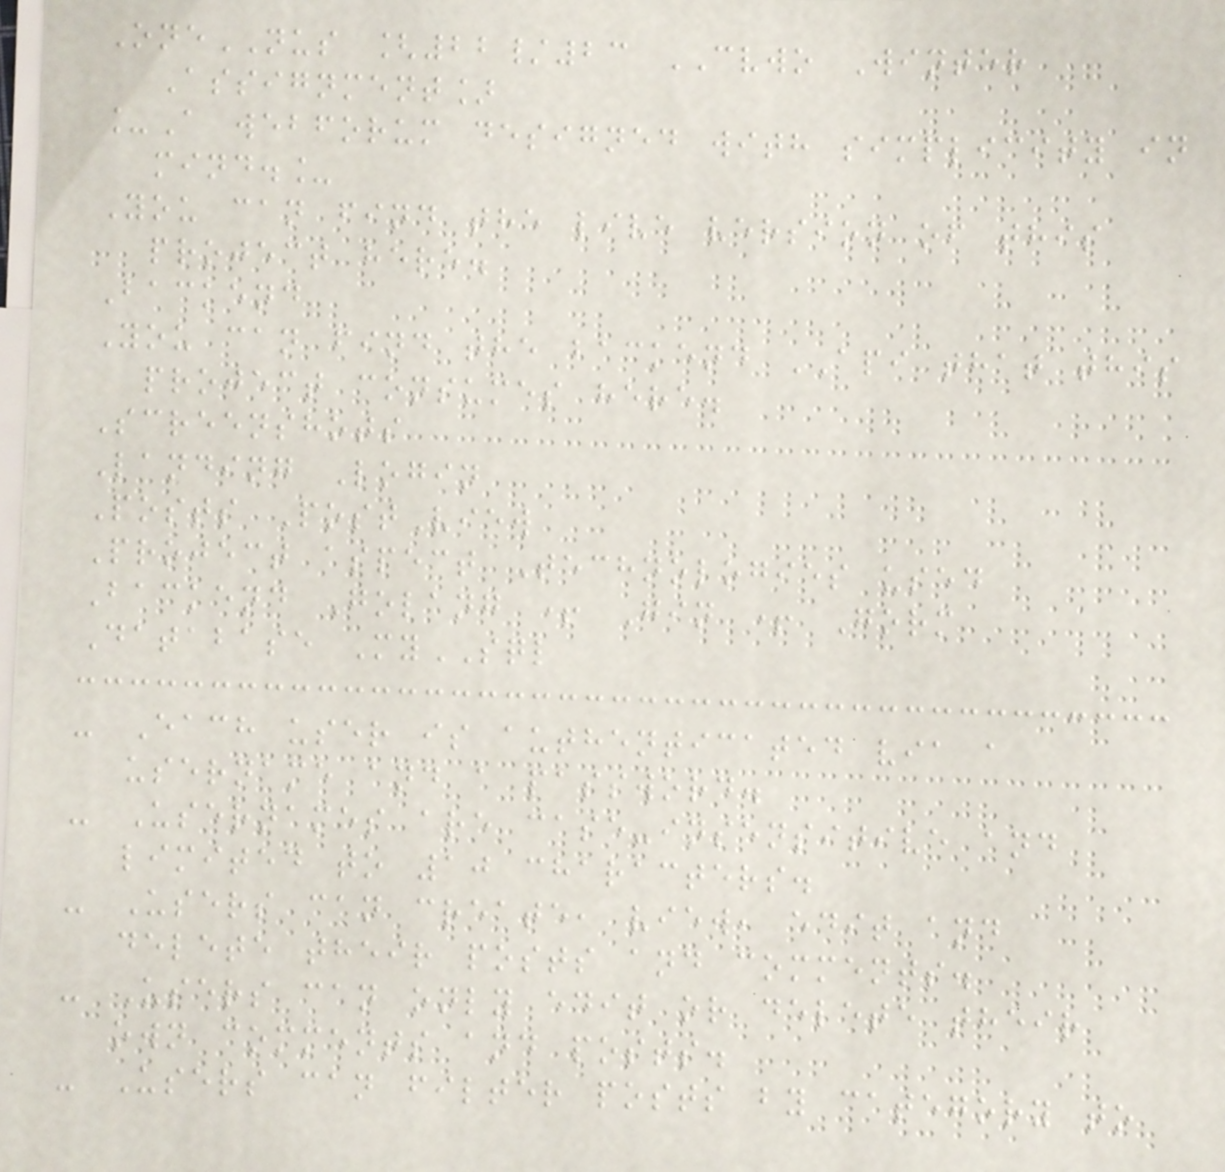OneNUS [22/23 CVWO Winter
Assignment]
_A webforum designed with simplicity in
mind._
You can find the live version of this
project here.
Backend
You can find the backend API that this
project consumes here.
Screenshots
Landing Login
Posts PostView
Project aspect Technologies used
Backend Golang + Gin + Gorm
Database MySQL
- Each user is authenticated via a
username and a password.
- Usernames are case-insensitive and
limited to 10 characters.
- Users can create, view, edit and
delete their posts and comments.
- Users can only edit or delete their
own comments and posts.
- Users can filter posts by category to
